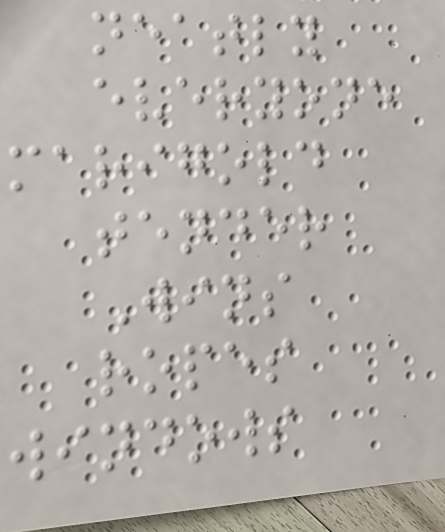neatly
everyone
marigold
tender
Wins
ropes
windows
